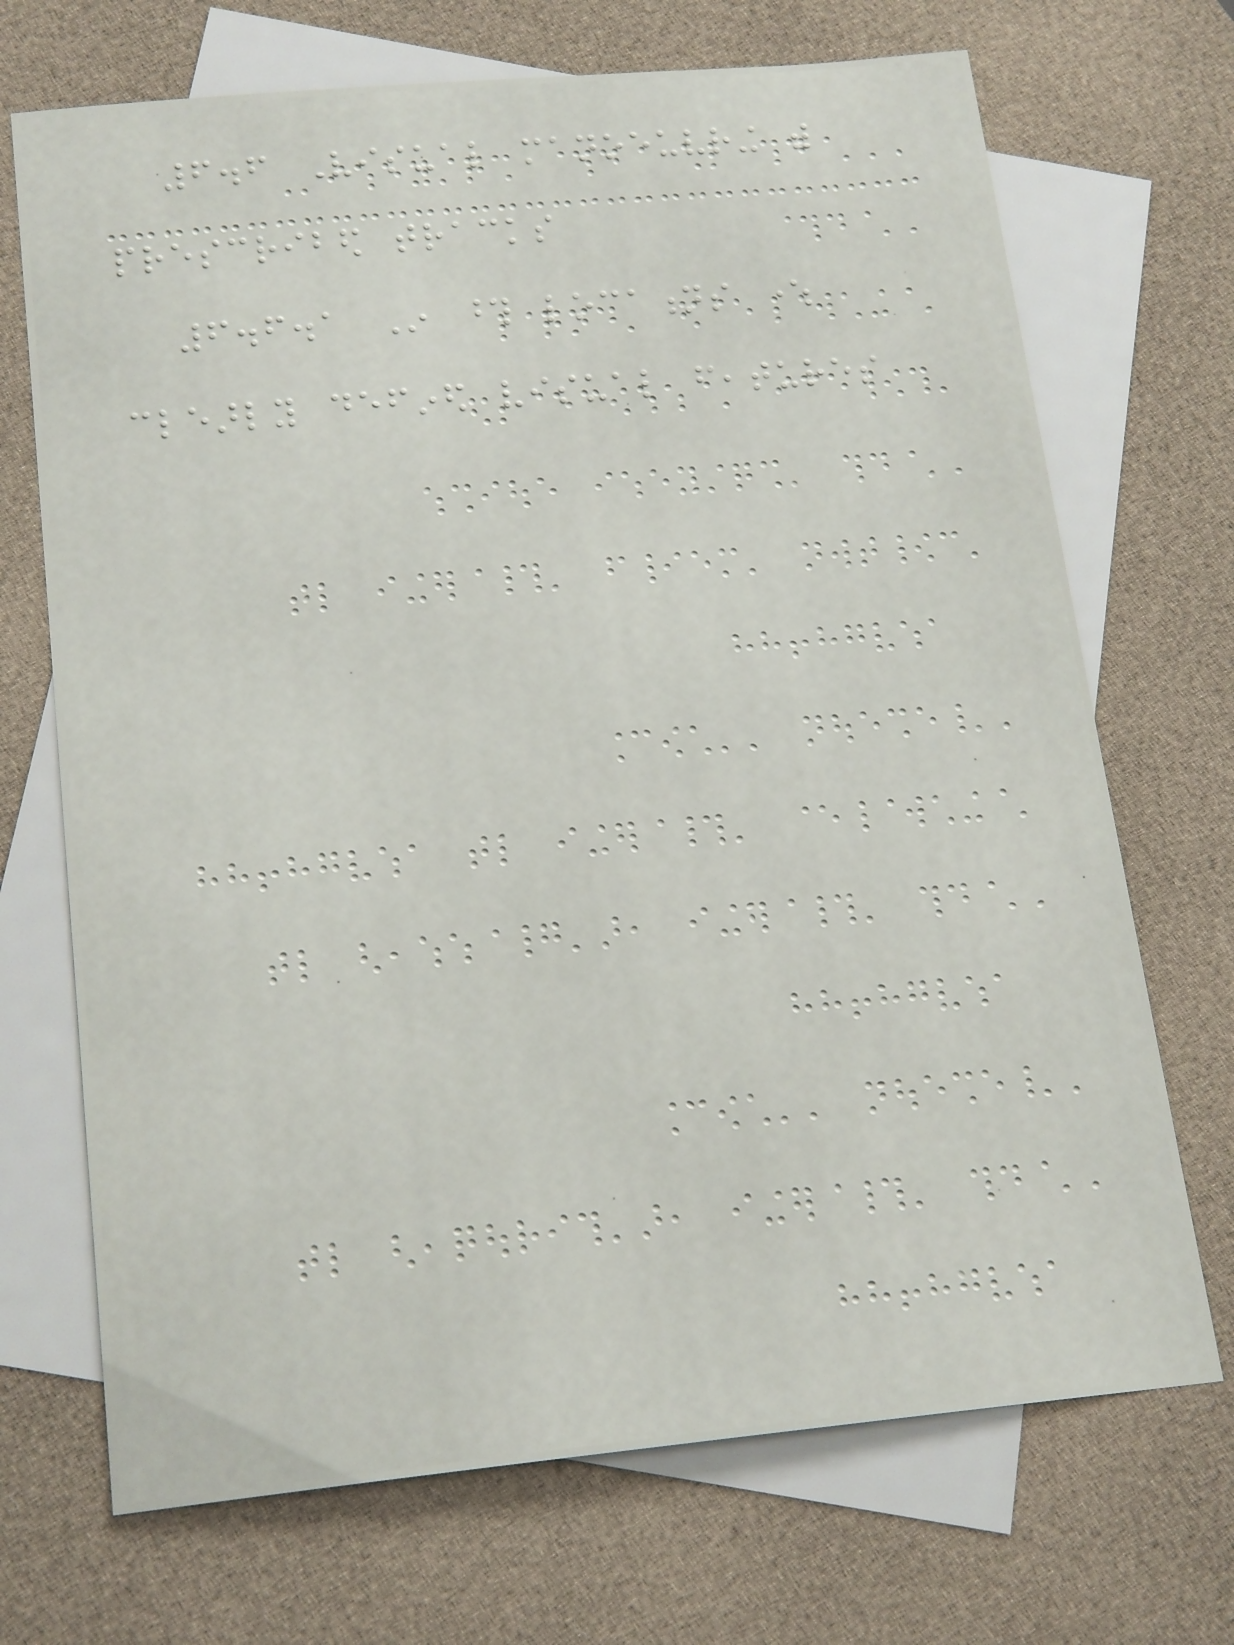6.6 Visual manoeuvring with
prescribed tracks
6.6.1 In those locations where
clearly defined visual features
